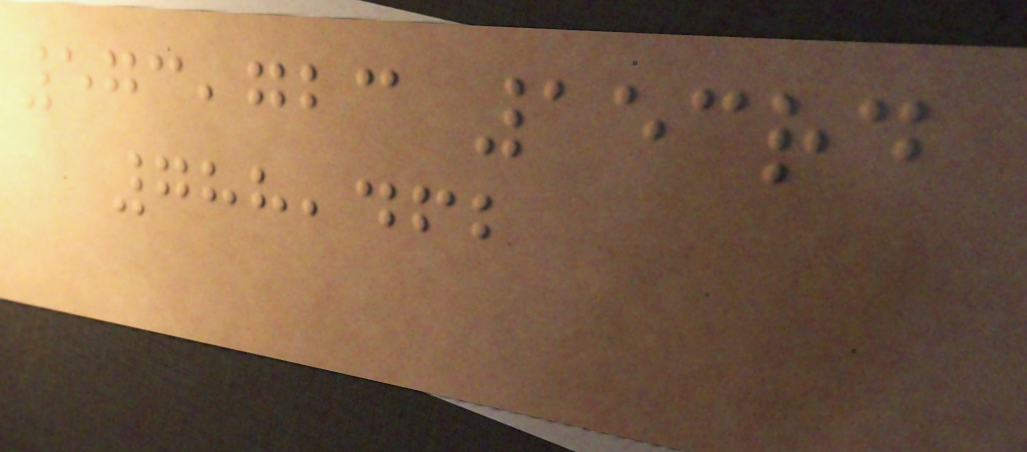573,723 153rd
788,462
